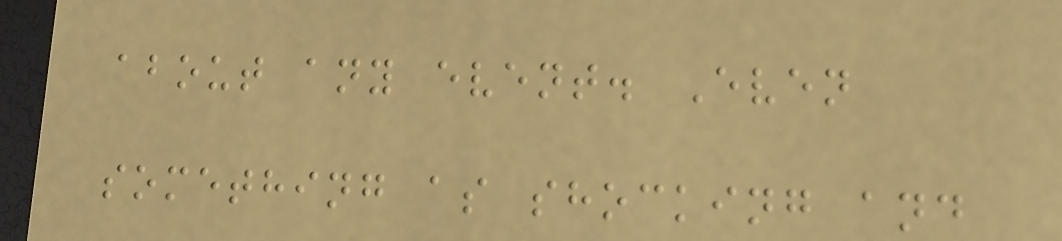about any event. Even
something as shocking and
